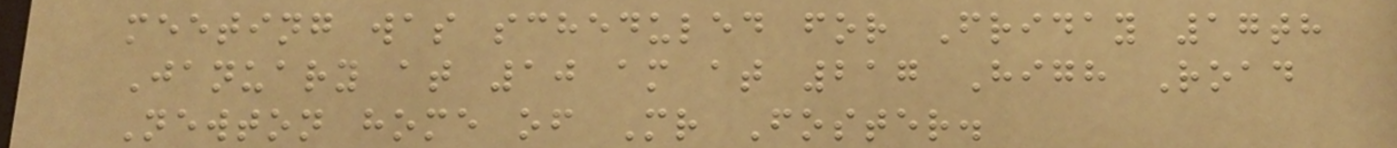meeting was scheduled for Friday 17th
January at 10 am at 217 High Road
Newton home of Mr Foster.
